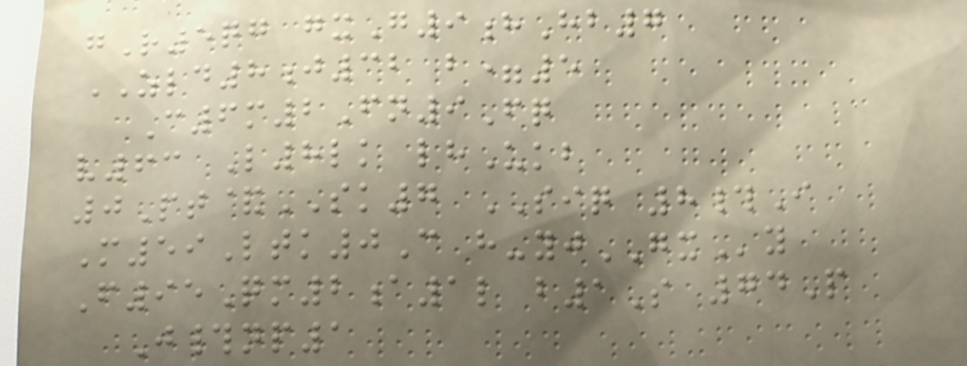gR5qg gxG9hHb7
ZLD8j32 b=5
C6m2Fn9Fq
v63 L8lk lhUkb
0Pt&SK7 SIQ 8#I
M59Ltk0C h-yjGXy
F95Qm2a1l b1S 74P
J#np1
